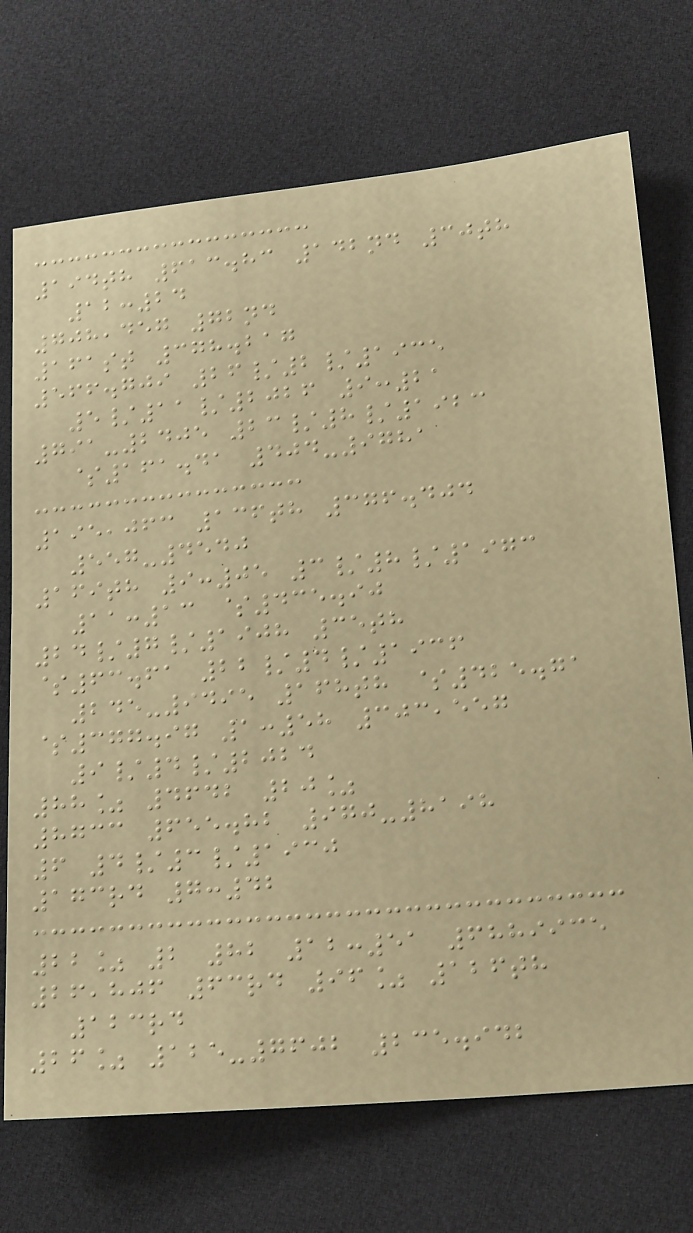194th 613.83 142nd 30th
12:24
708,457 72nd
161st 378.217
566.709 26/2/1935
5/11/2026 9:21
791-2405 23/8/1923
$161.41 404-9781
195,063 136th 376.404
557-4540
169th 9:05 3/8/1973
11:13 $435.90
24/7/1908 35th
$63.61 22/4/1936
245-9495 168th $425.71
$377.97 1:58 303,557
9/4/2024
88% 4642 20%
8733 655.82 970-8198
6 4/3/1930
173rd 7:42
22% 2 82 12:51 6889935
26,806 63rd 96% 126th
123rd
26% 125-7602 235.942
